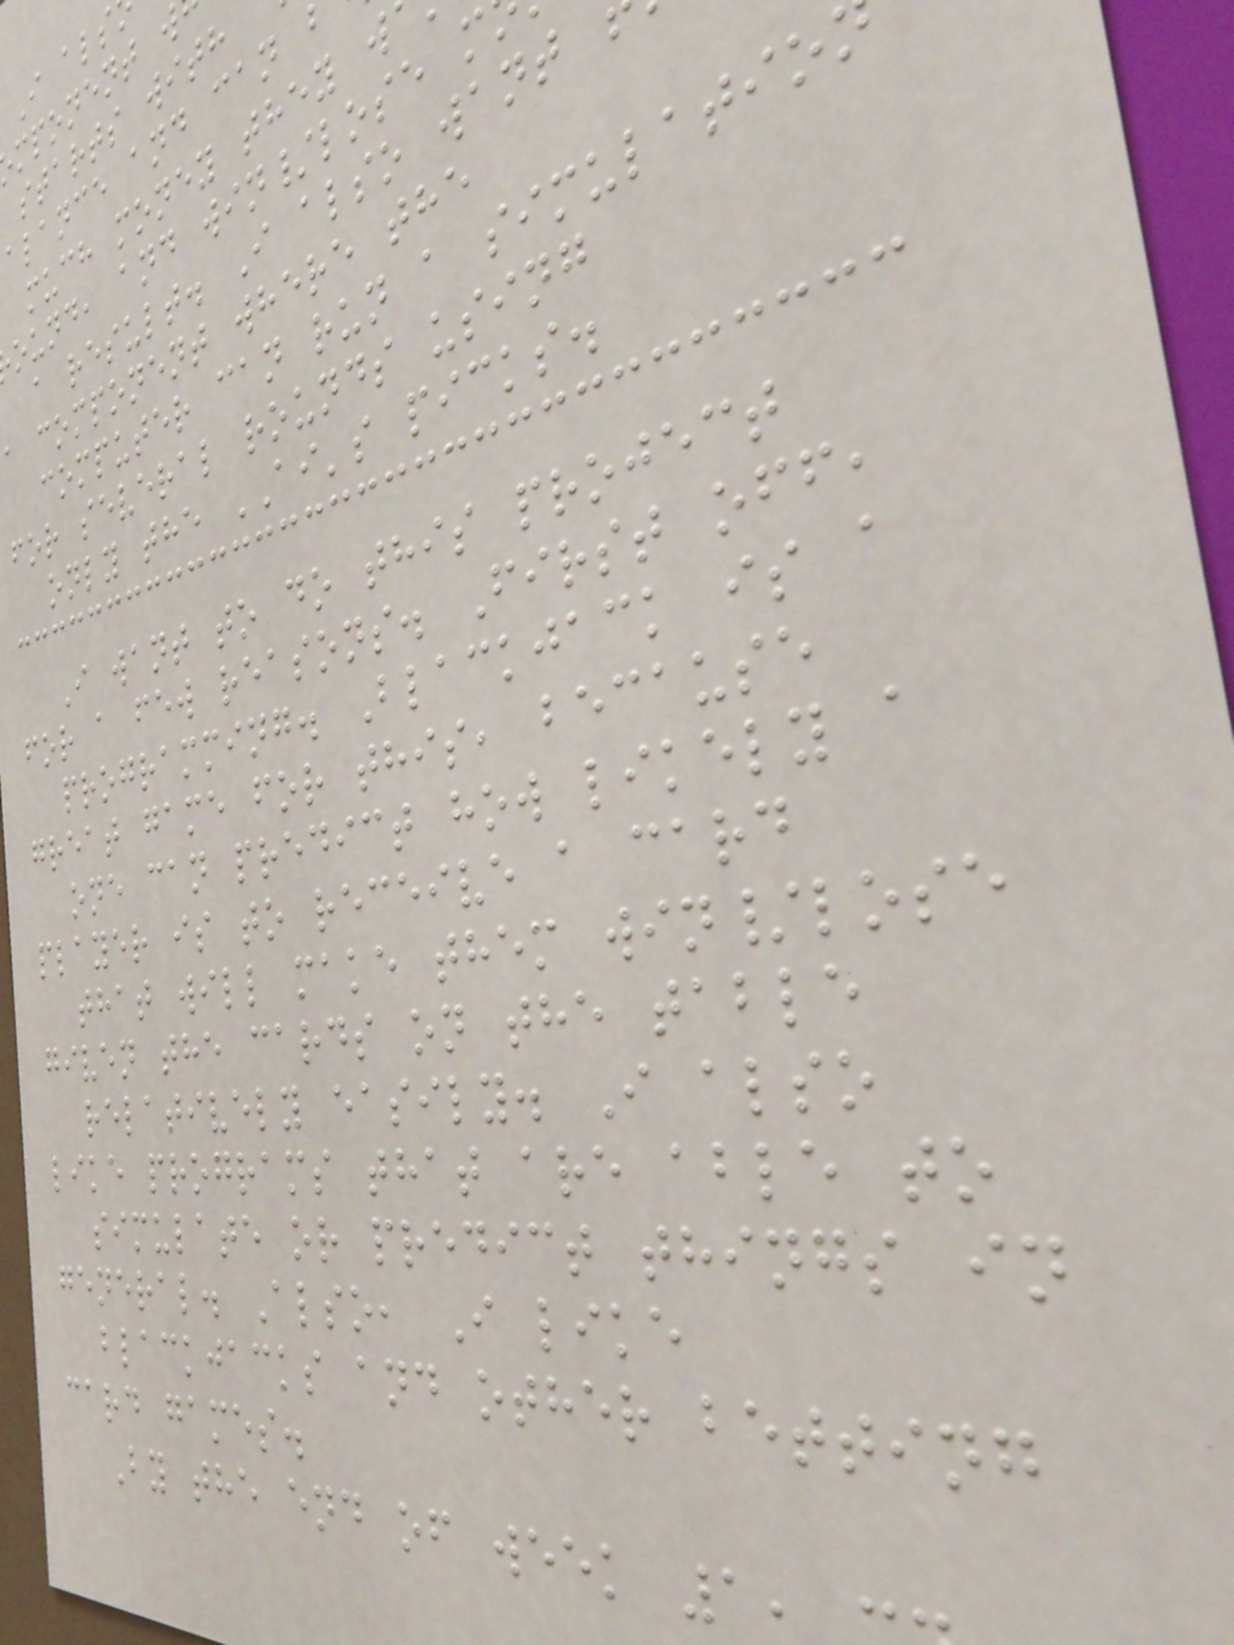mponent w
starts with
alance and can
much money they w
ound, and win/lose m
a result. I also want
a component where the
computer can run a simulatio
for several rounds using
only the AI's picks.
I want to do this project
for a few reasons. First off,
programming. Blackjack is a
great game for this, because
one can predict how likely a
player is to receive a card
that will make them win/lose
given the cards on the table
relatively easily. I also
like programs that are able to
simulate or predict things in
general. Also, I like
blackjacks and other betting
card games.
By the end of week 1,
